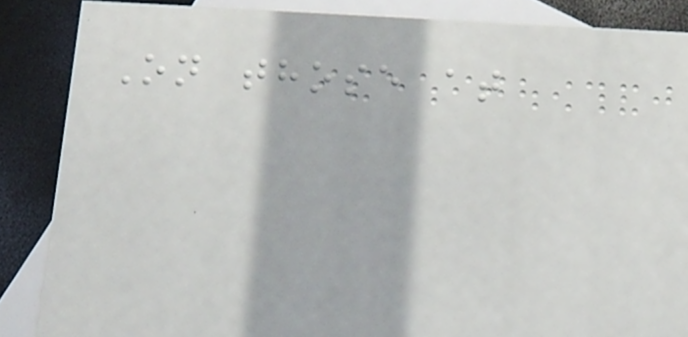On those at
